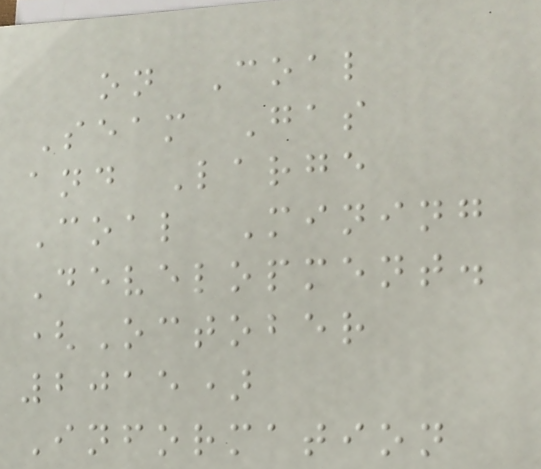on Coal
Seam Gas
and Large
Coal Mining
Development.
(October
2015)
Information
